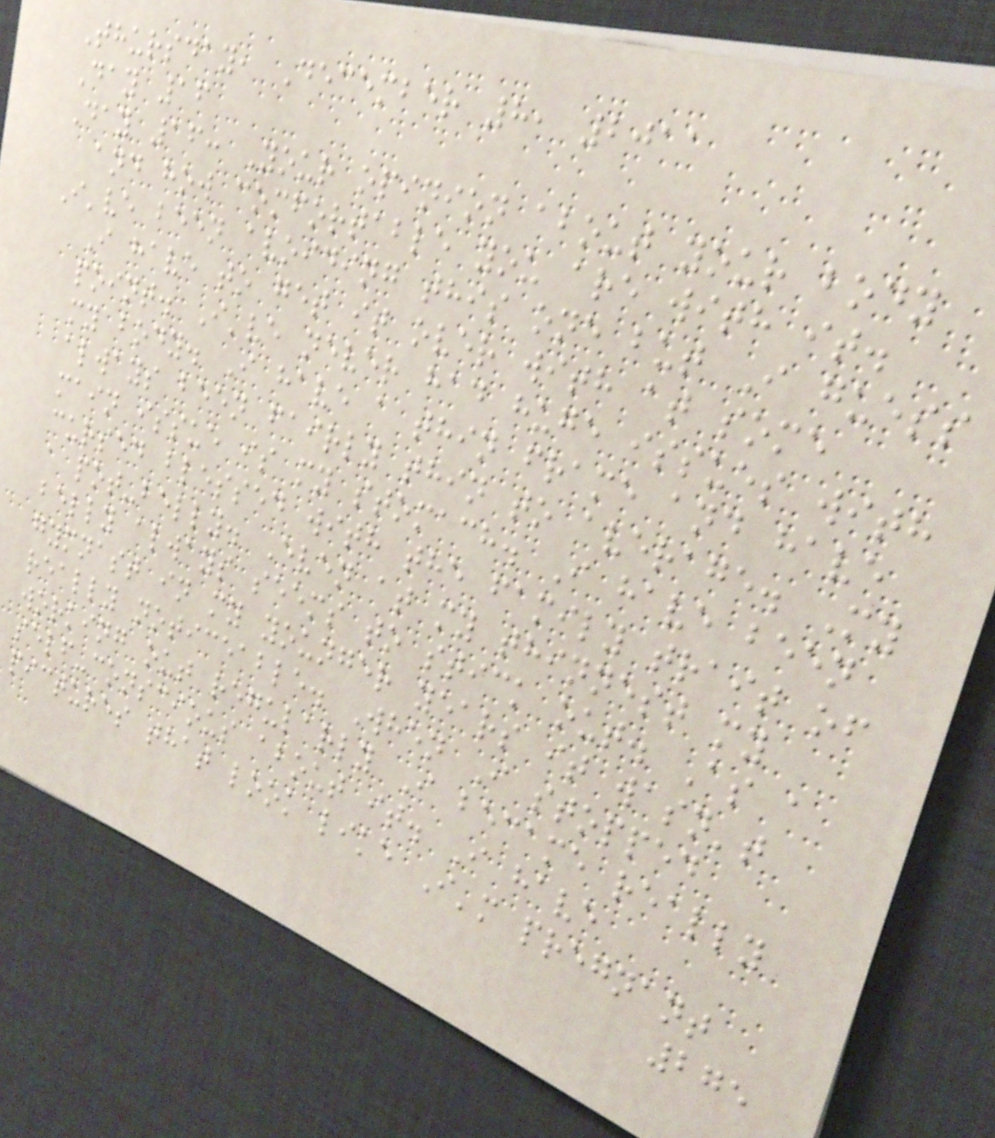Thursday, December 8, 2011
Day 16
Day 16: Your opinion about your body
and how comfortable you are with it.
I've been avoiding this one but I guess
I have to get it over with at some
point. I've never had huge issues with
my body. I have a thin frame and have
always been fairly thin to average. My
main issue is my stomach. I have been
cursed blessed with the family trait of
a pot-belly. Even at my thinnest my
belly always seems to stick out. As a
gymnast in my younger years it wasn't
really noticeable. When I stopped
working out regularly I became really
self-conscious about it. I have
pictures that look like I'm pregnant
275
